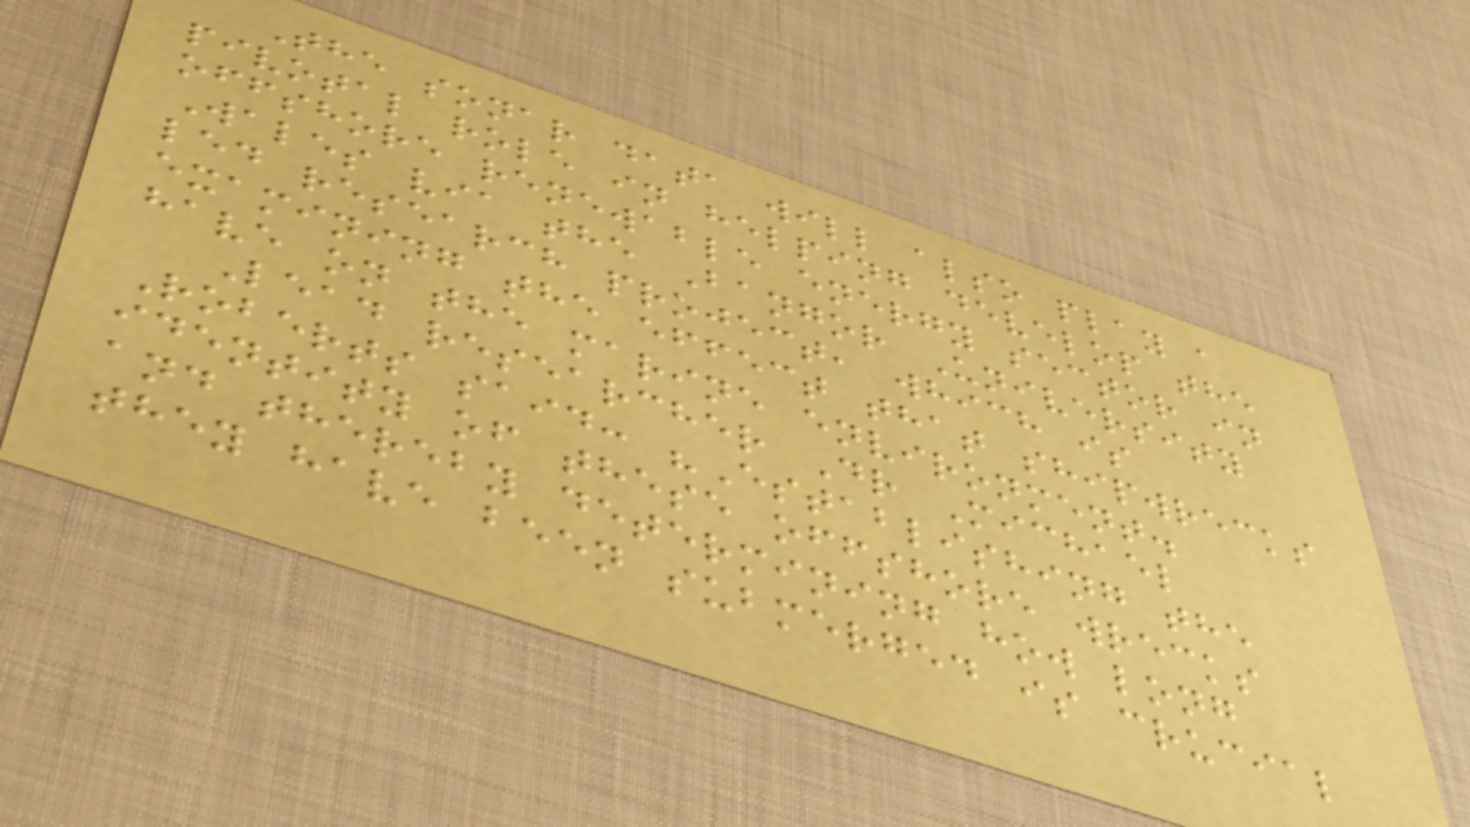The sonar data will also play a
pivotal role in helping develop the
offshore renewable energy sector in
Wales via the Bangor University
led research project, which is
examining the effect that shipwrecks
have on the marine environment.
Lead researcher Dr Michael
Roberts said: "Establishing the
identity of these offshore wrecks
and thereby determining how long
they have been submerged is crucial
